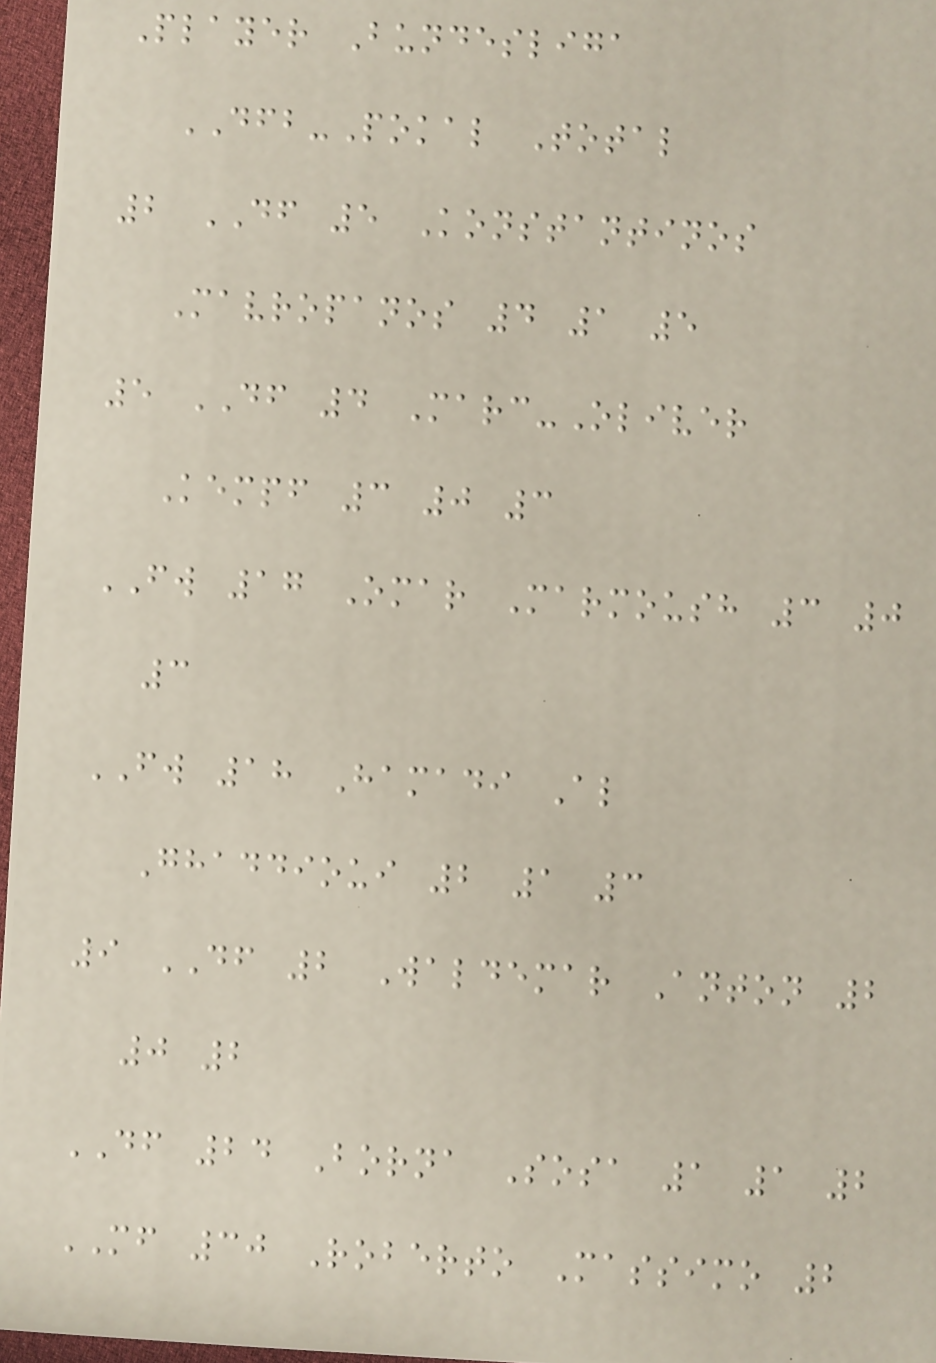Player Bundesliga
DFB-Pokal Total
2 DF 5 Konstantinos
Mavropanos 4 1 5
5 DF 4 Marc-Oliver
Kempf 3 0 3
FW 17 Omar Marmoush 3 0
3
FW 18 Hamadi Al
Ghaddioui 2 1 3
9 DF 2 Waldemar Anton 2
0 2
DF 24 Borna Sosa 1 1 2
MF 30 Roberto Massimo 2
